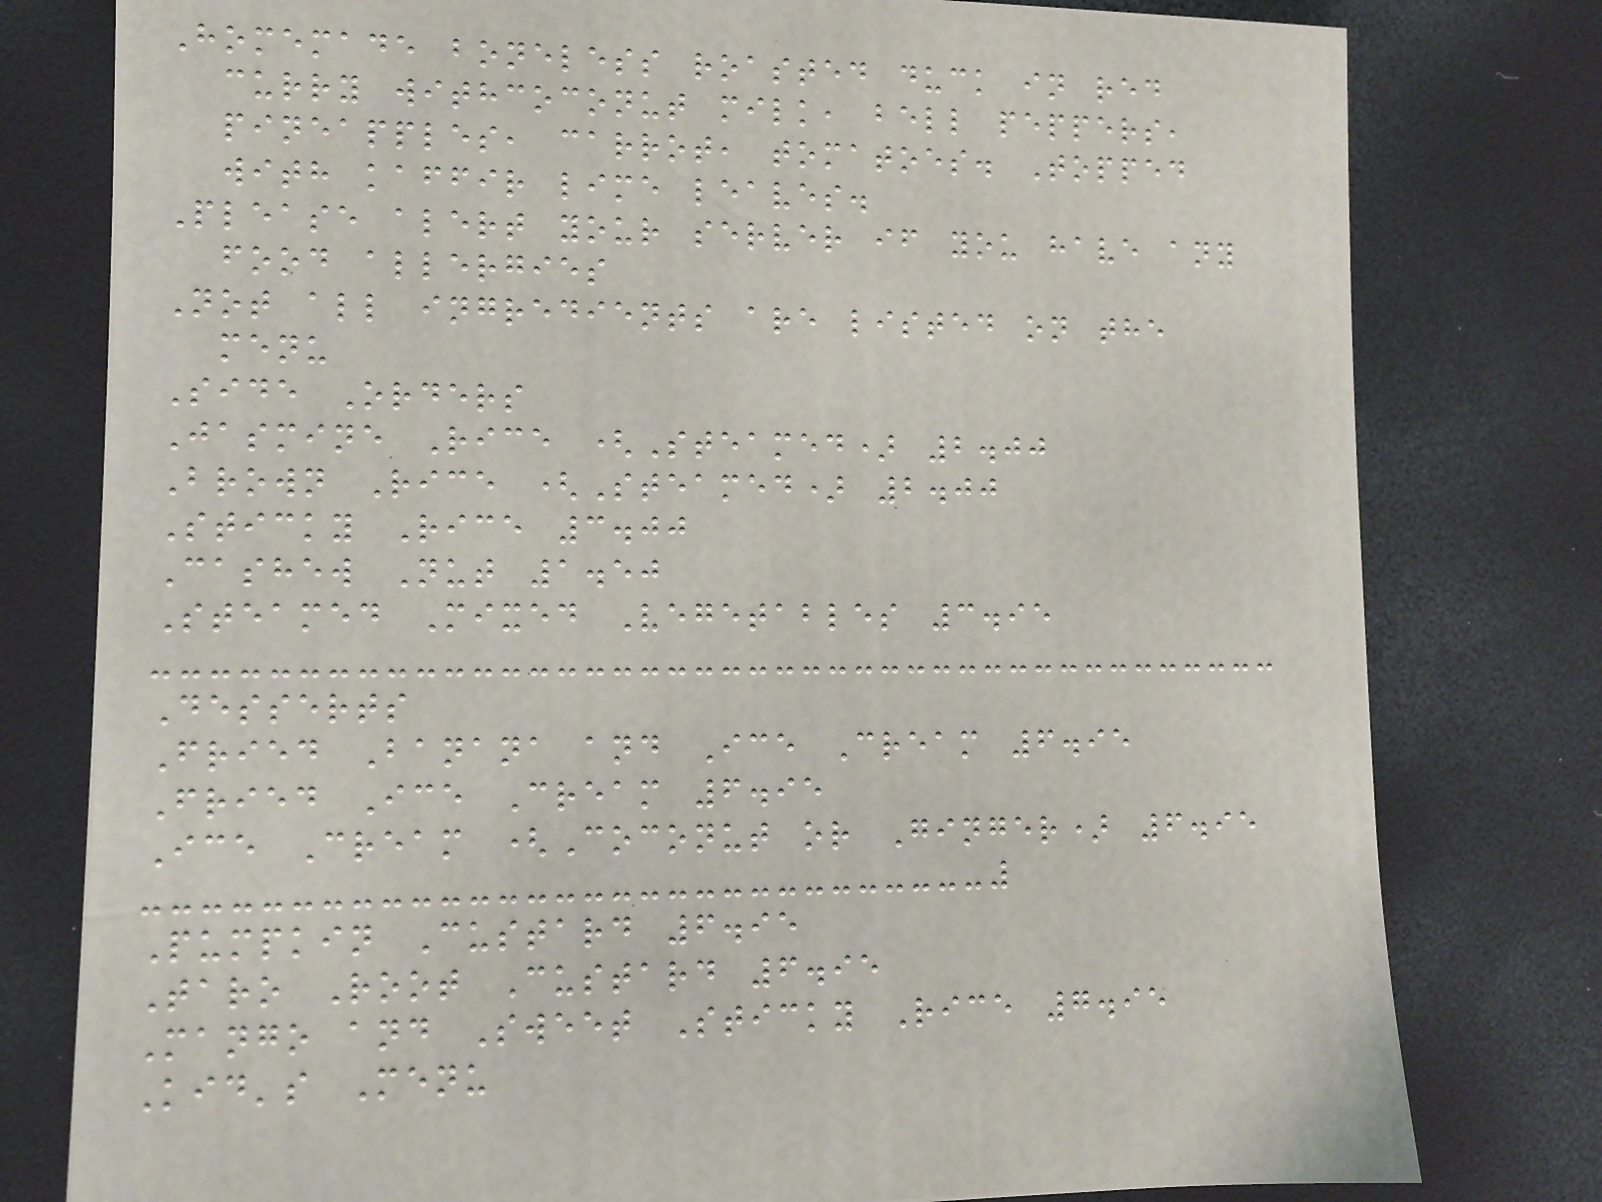Homemade boneless roasted duck in red
curry withcoconut milk, bell peppers,
pineapples, carrot, tomatoes. Topped
with kaffir lime leaves.
Please alert your server if you have any
food allergies
Not all ingredients are listed on the
menu
Side Orders
Jasmine Rice (Steamed) 2.00
Brown Rice (Steamed) 2.00
Sticky Rice 3.00
Cashew Nut 1.50
Steamed Mixed Vegetables 3.95
Desserts
Fried Banana and Ice Cream 6.95
Fried Ice Cream 6.95
Ice Cream (Coconut or Ginger) 6.95
Pumpkin Custard 6.95
Taro Root Custard 6.95
Mango and Sweet Sticky Rice 7.95
Kid's Menu
